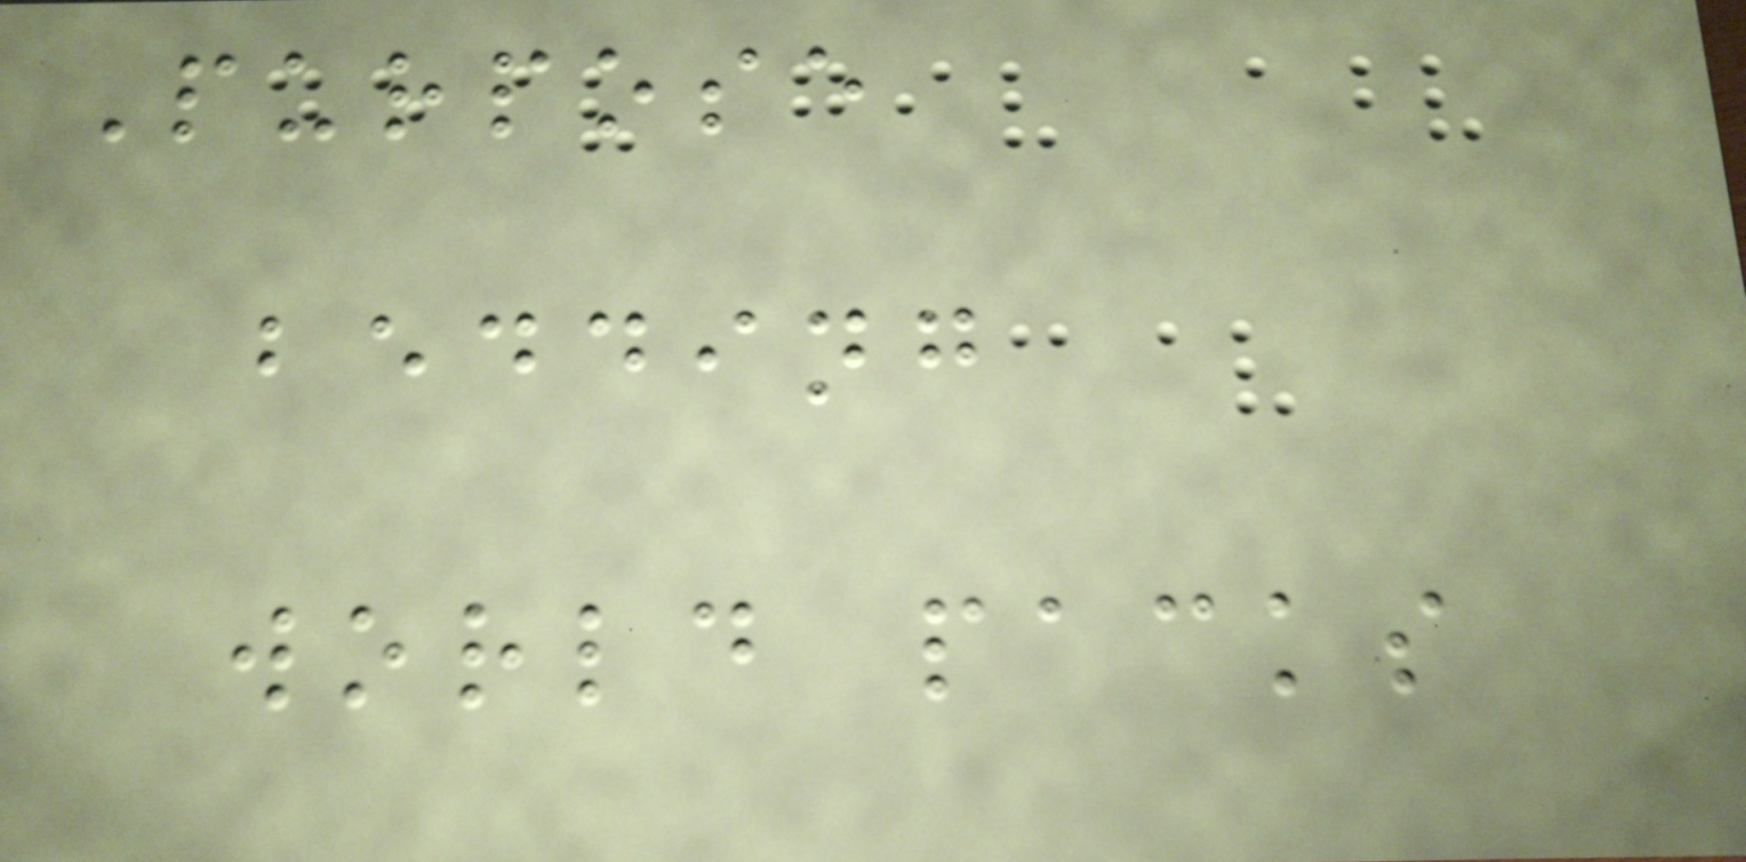Purpose
bedding
world packs
